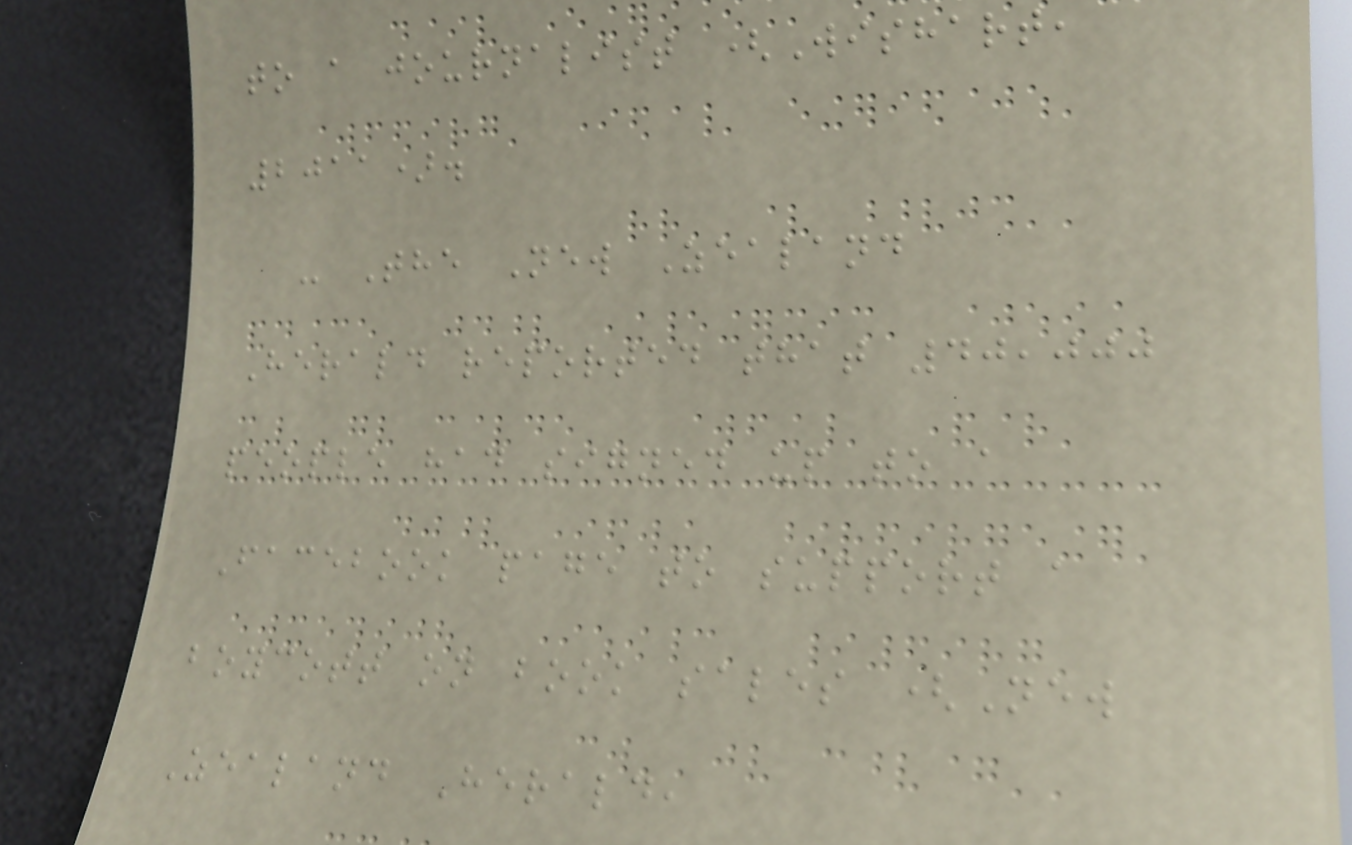to a journalist (Wishart,
2011).
- The New Zealand
Herald reported that 40,000
people had signed up to a
Facebook page to support a
boycott on book sales (New
Zealand Herald,
